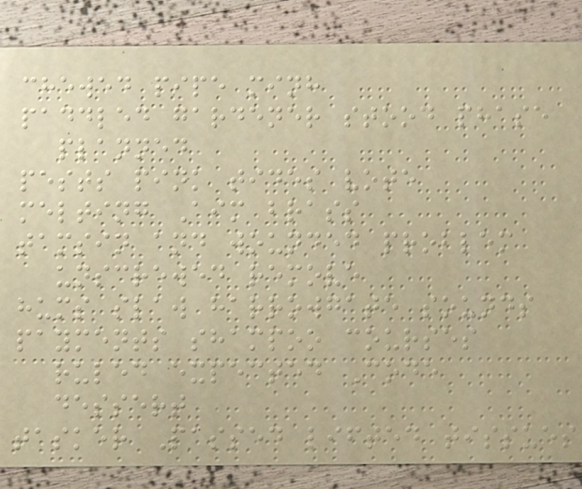chewed pipe minh
paddled gardener stood phase
planned
pests pink tides vote
melting Aim brass
tamsin and wounded problem
unscrewed remove
hums slaw harrowgate sounds
payments shampoo courses
ruled expected Code
dessert
tasker Passed lifted tissues
